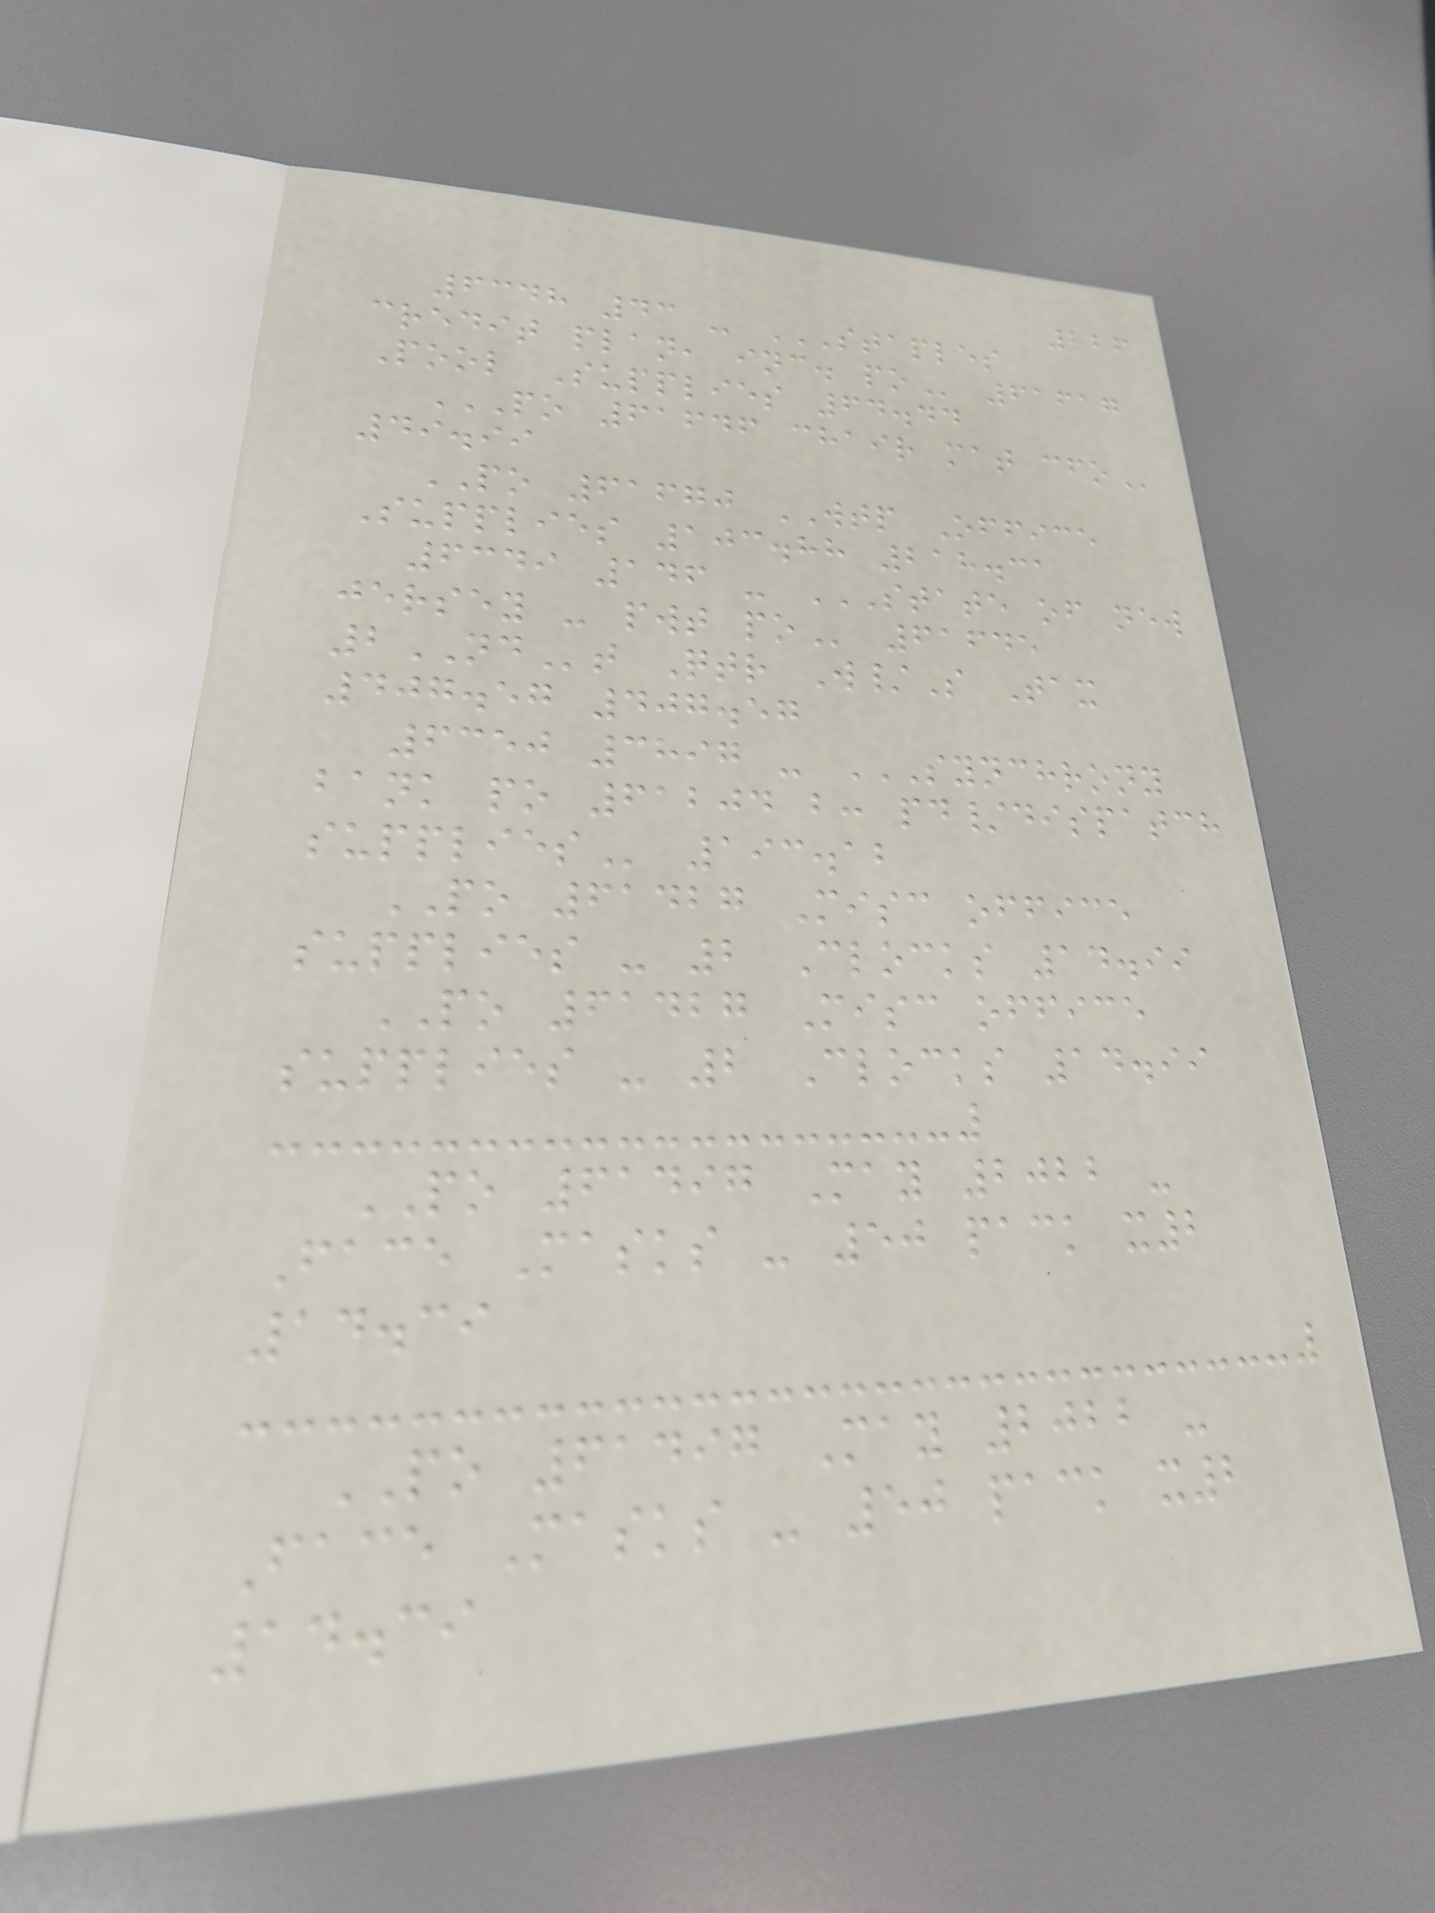226
6348 43 - STAPLES
CREDIT PLAN, INC. PO 61617
Pool Supplies 64.44
PO 61646 CHAIR MAT CFO
49.99
PO 61670 WTP Office
Supplies 103.88 218.31
6349 146 - STATE OF NEW
JERSEY - PWT PO 61645
2NDt Qtr W/S Tax
407.57 407.57
6350 3897 - SYNCHRONY
BANK PO 61204 B: PD/DISPATCH
SUPPLIES 193.12
PO 61427 Misc office
supplies - 2 Clocks 14.99
PO 61427 Misc office
supplies - 2 Clocks 14.99
PO 61497 May 2022 -
Face Masks - 50 pack x2
14.39
PO 61497 May 2022 -
Face Masks - 50 pack x2
14.39
